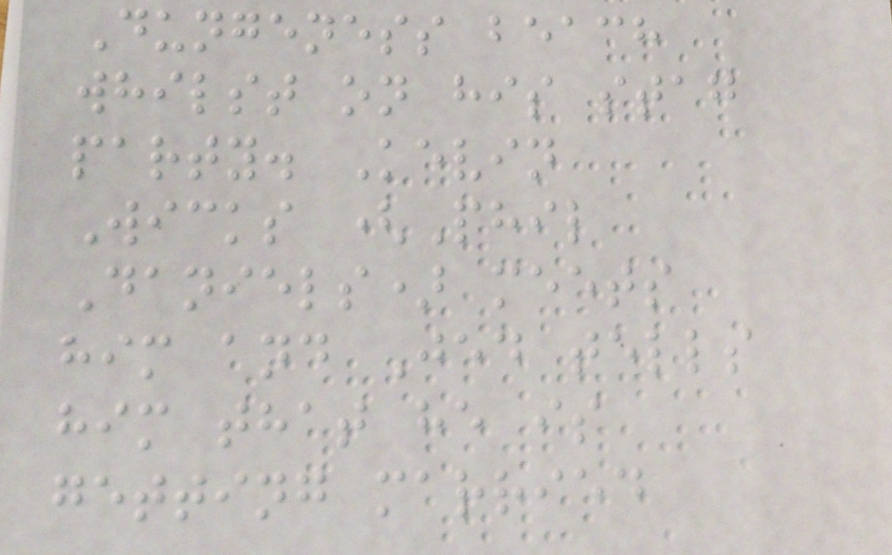Dungeness beach
whilst on his stag
party. Kevin
Wicks (Phil
Daniels) meets
him and Jed tells
him that he is
getting married
